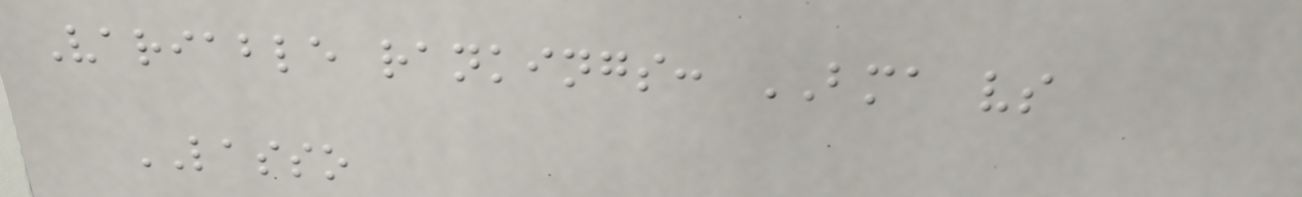Variable rankings: BMA vs
LASSO
